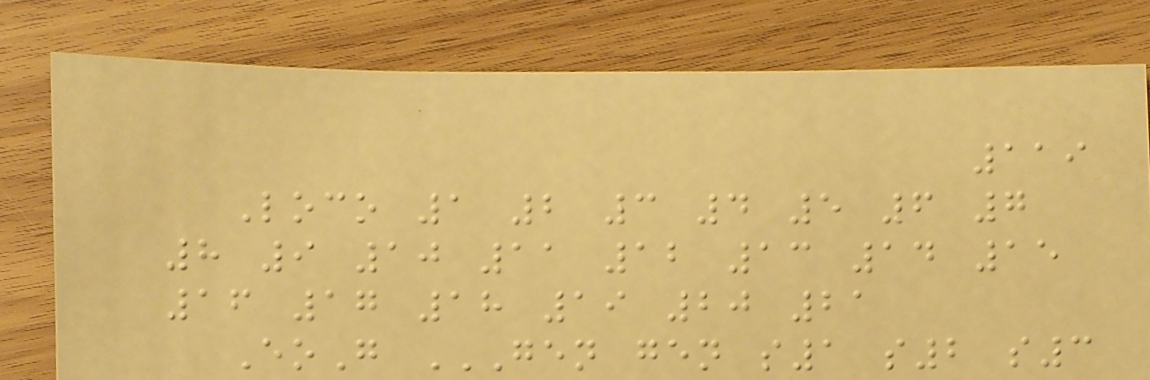119
Loco 1 2 3 4 5 6 7
8 9 10 11 12 13 14 15
16 17 18 19 20 21
EoG GEN GEN S1 S2 S3
